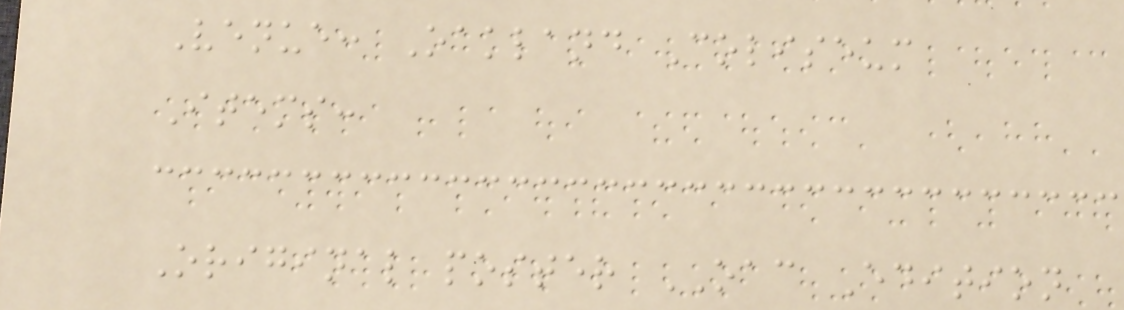Venue: Oakland Coliseum
Items:
Original poster OAC Edition
